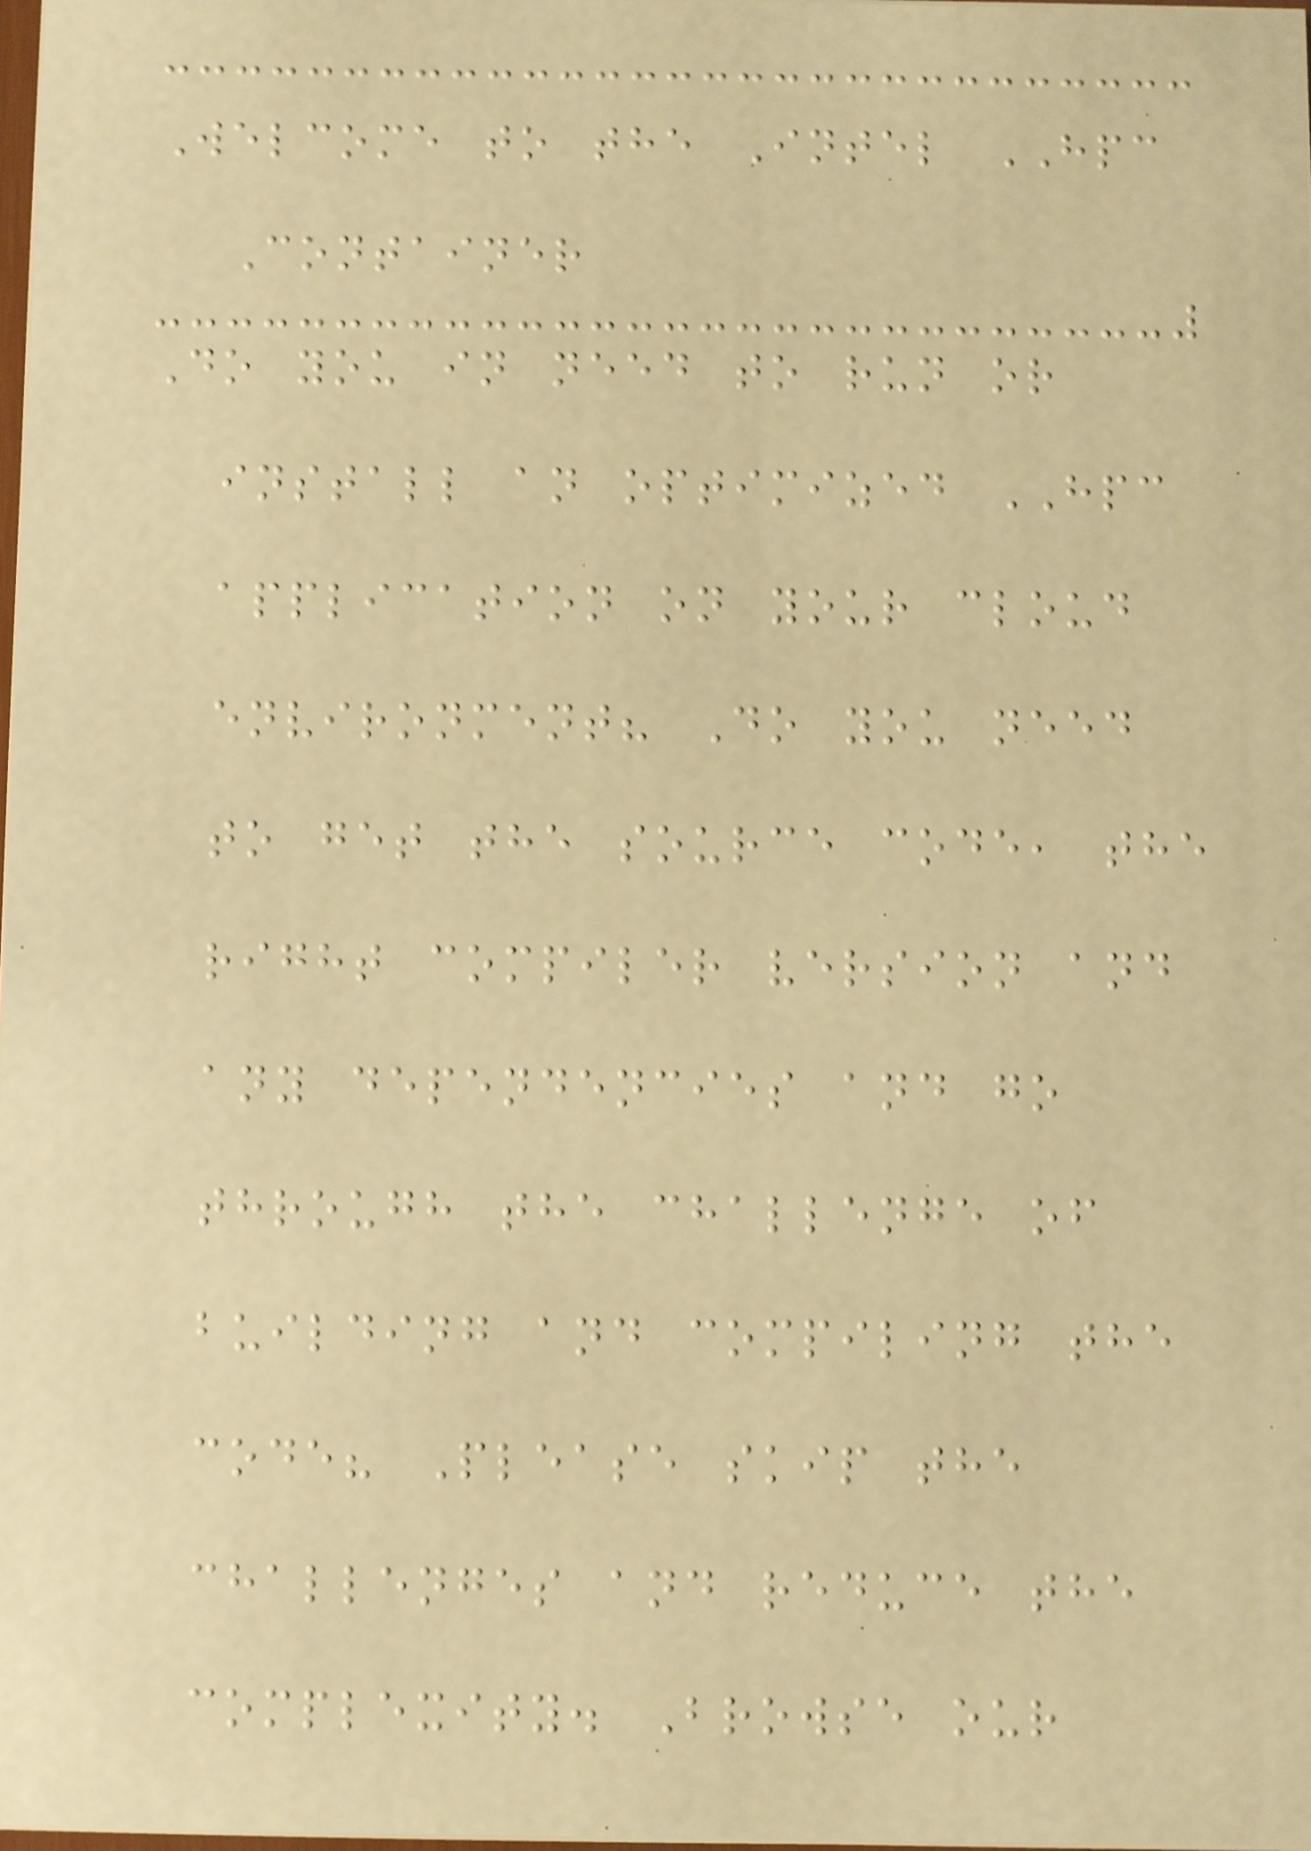Welcome to the Intel HPC
Container
Do you in need to run or
install an optimized HPC
application on your cloud
environment? Do you need
to get the source code, the
right compiler version and
any dependencies and go
through the challenge of
building and compiling the
code? Please skip the
challenges and reduce the
complexity. Browse our
